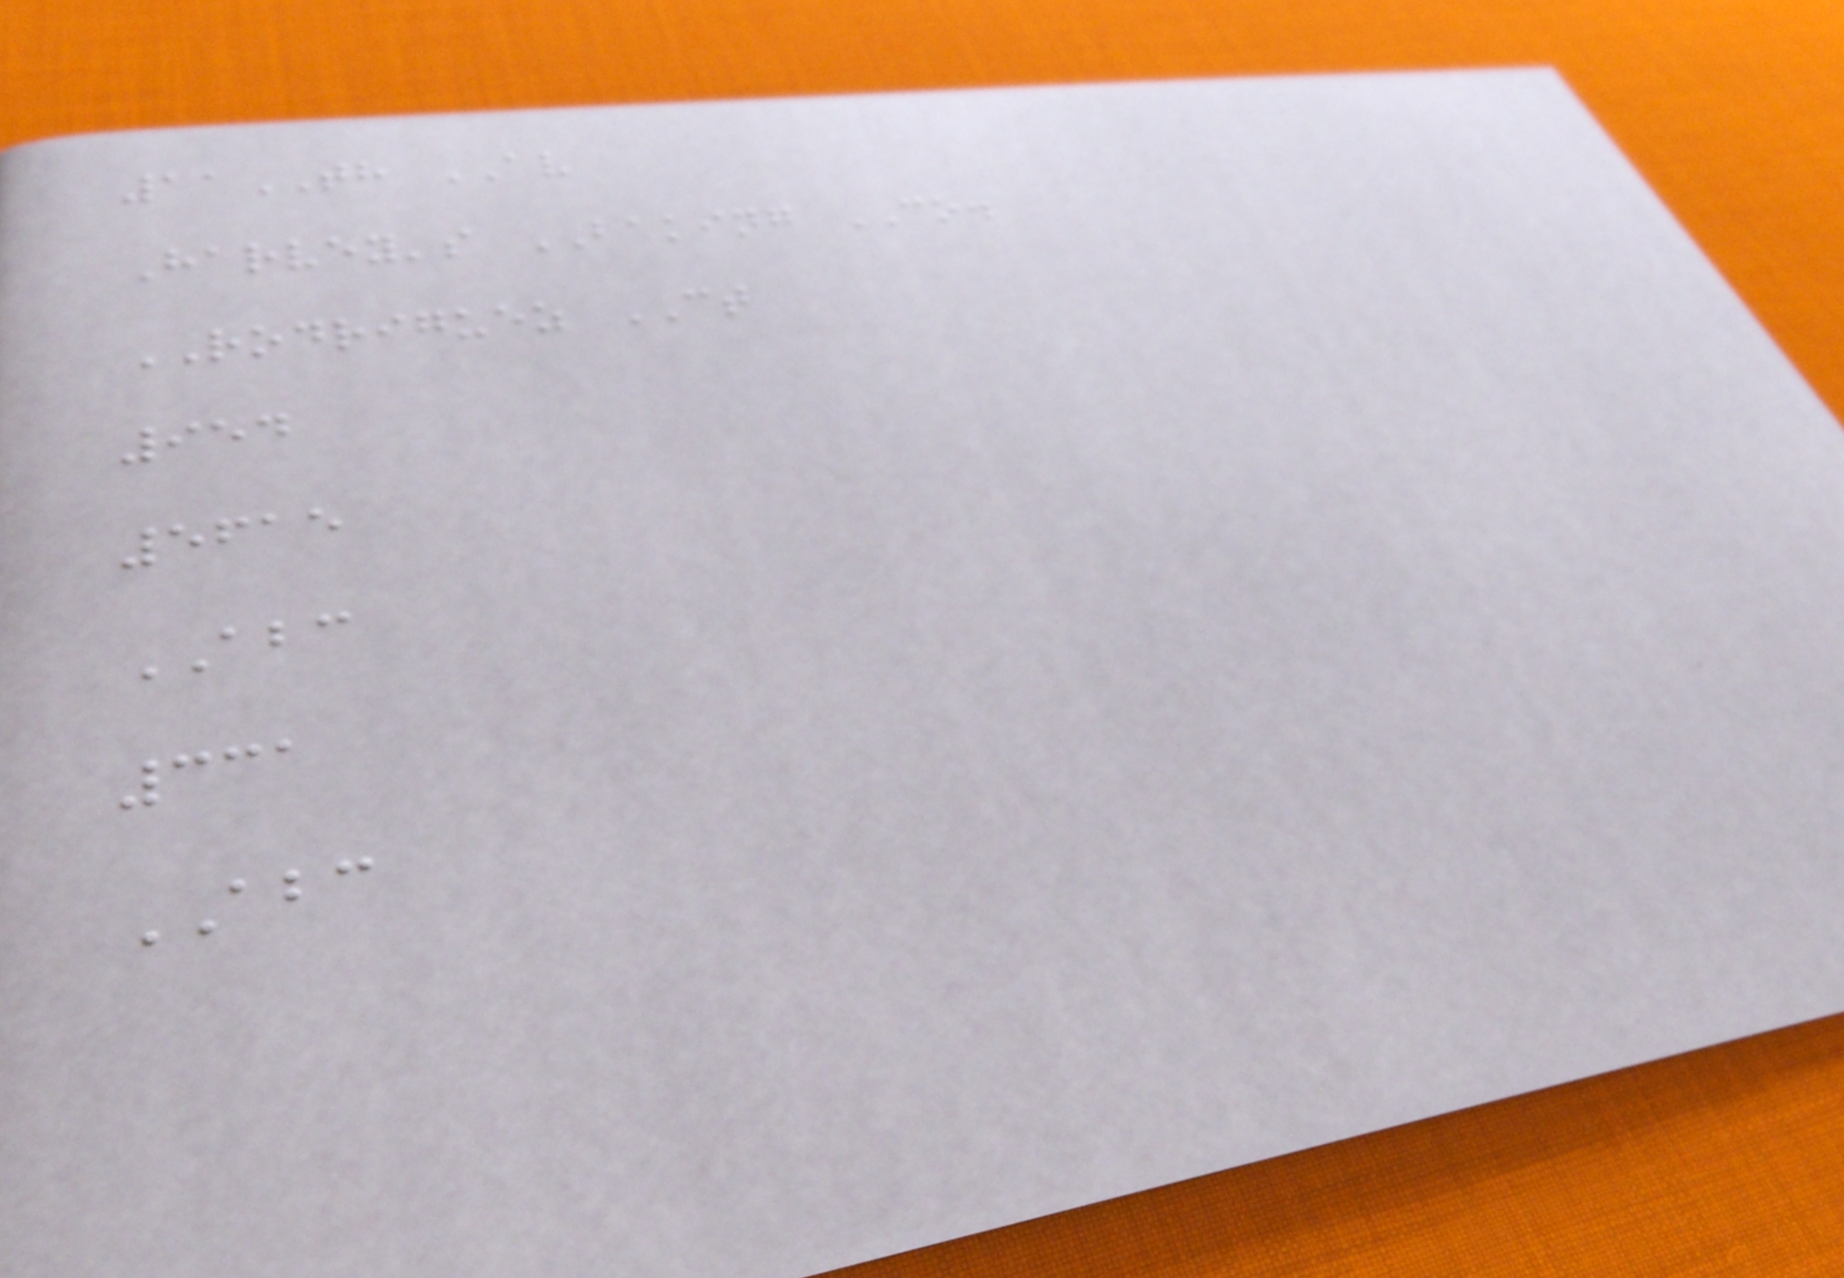11TH AV
Harvey's BAKING CO.
RODRIGUEZ CT
954
5615
ABC
331
ABC
